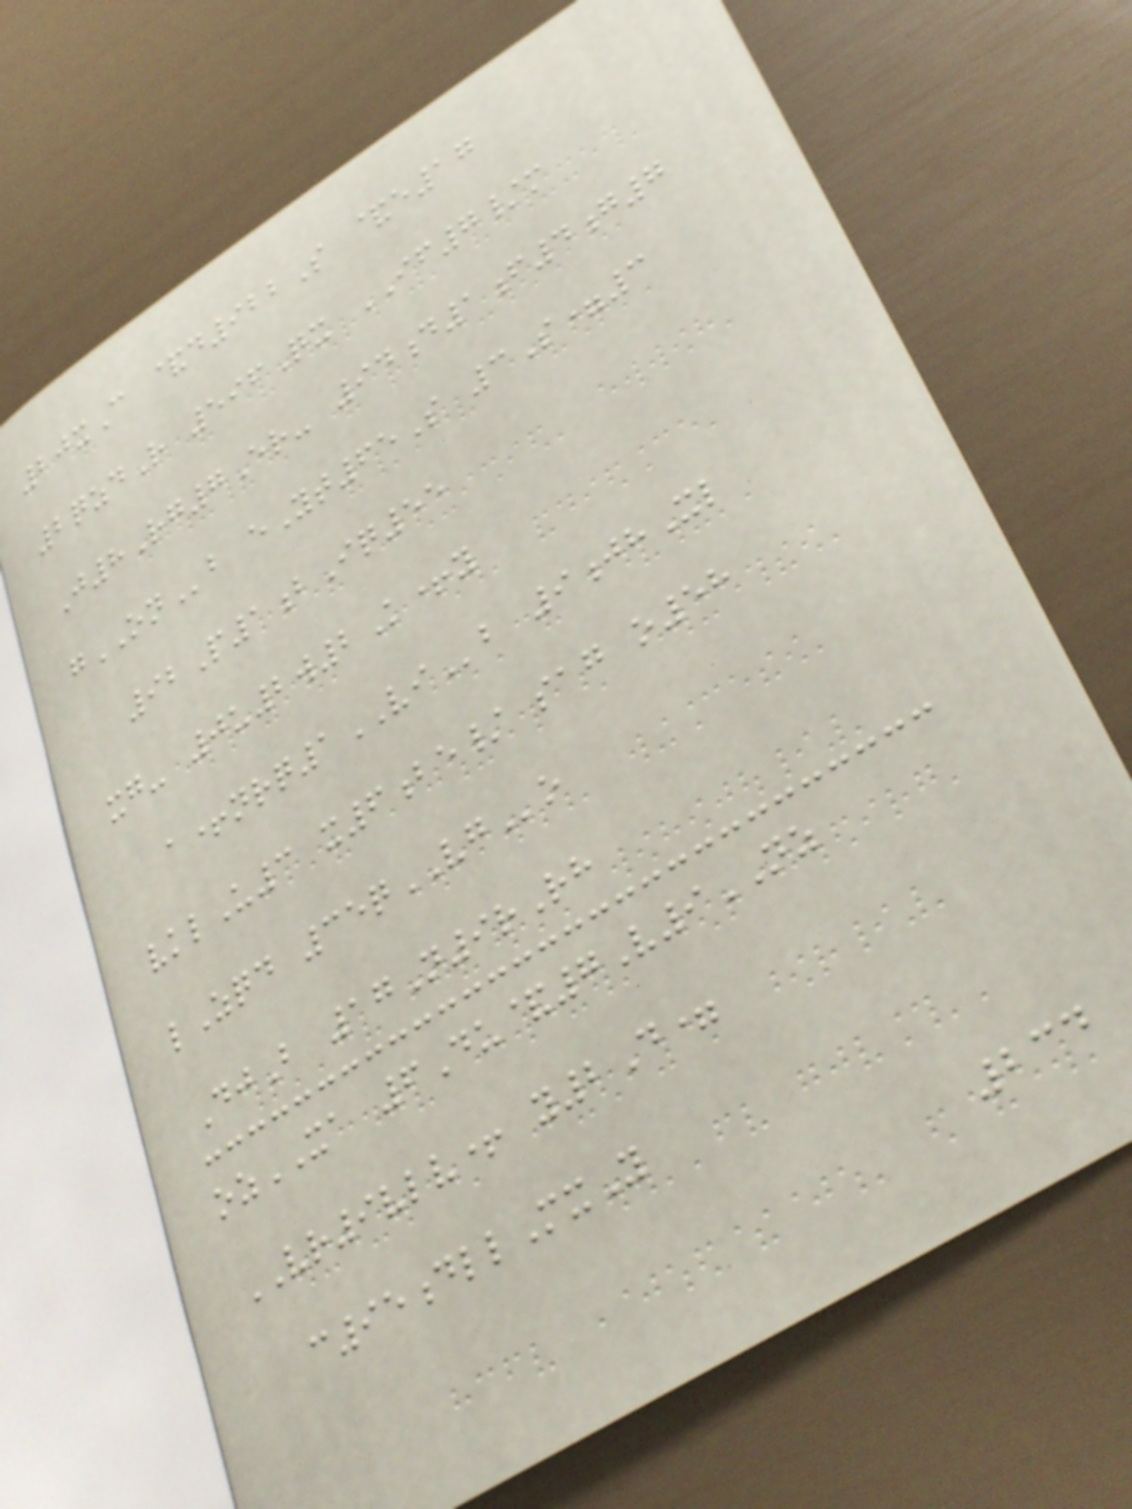20xC &d922S &e17
2qzdR 596Qx IF7/m
J8Rg7Er- 94d1f4g7
gONb eYt65S 3S=3
92P1bIq55
xg- 0u2w2K+y
a+nrq1VIb 9jhXl
vklU3 x6be/ sag o58
lZqd 35qVGo
DjB 17N9rRh
ozXA 6Du&7V9NZ
VR9vlv+ y2D=
c95dllMxY
234
